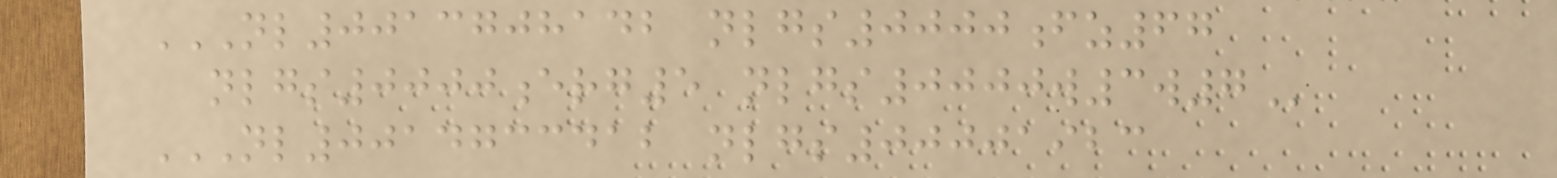NL0013708142 NLGS0000FZ67
NLGS0000ERG5 NLGS0000W3W7
NL0014733412 NLGS00001923
